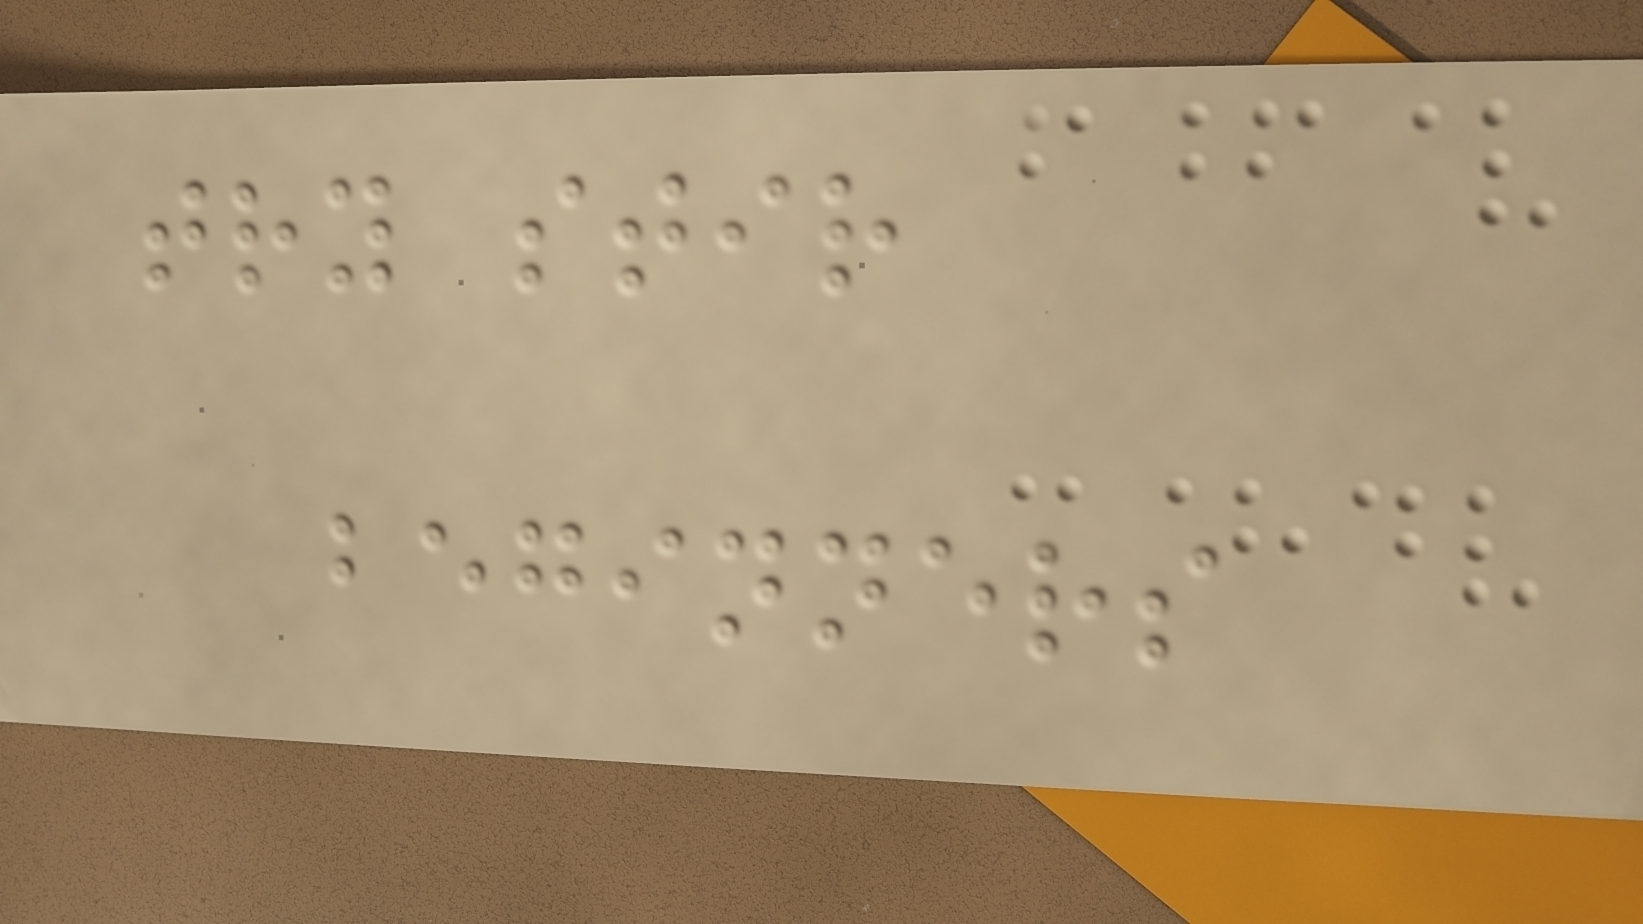try stir
beginners
